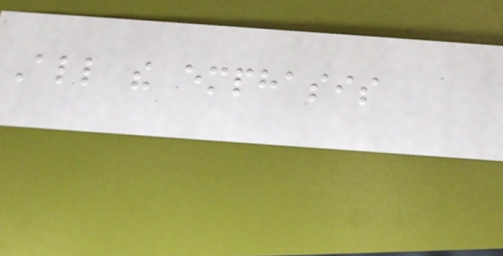All the emphasis
